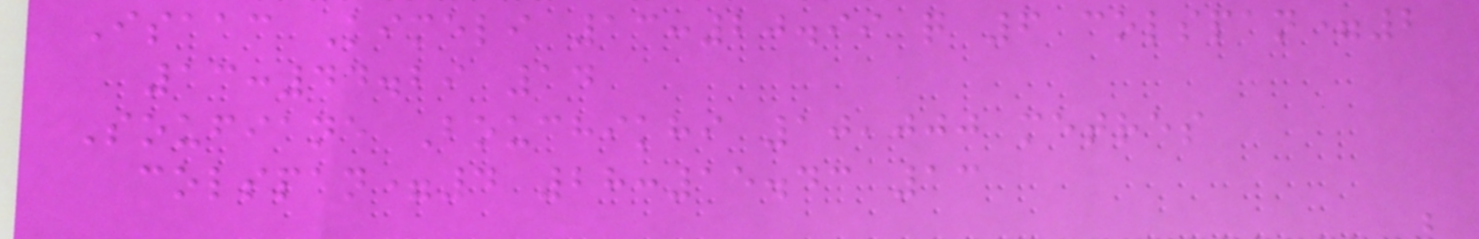Isaac Kimeli 13:20.99 q 6 colspan=2
13:44.29 14
Soufiane Bouchikhi 10,000 metres
colspan=4 28:15.43 13
